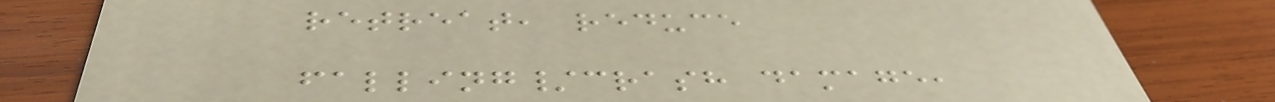retreat, reduce
falling/crash damage,
